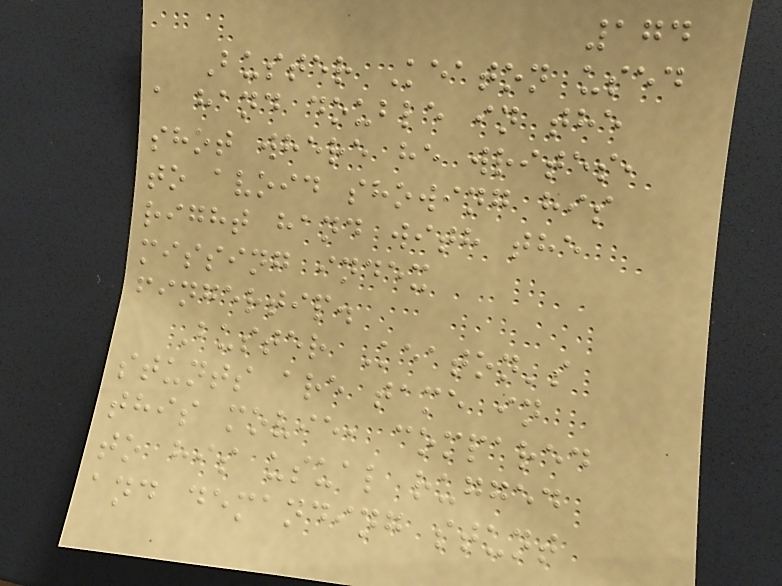174
Buster Keaton used
a hand double in the
shot where he writes,
to avoid showing his
right hand with the
missing index
fingertip.
Buster Keaton's
stunts are tame in
this movie, compared
to his usual rugged
and demanding stunt
